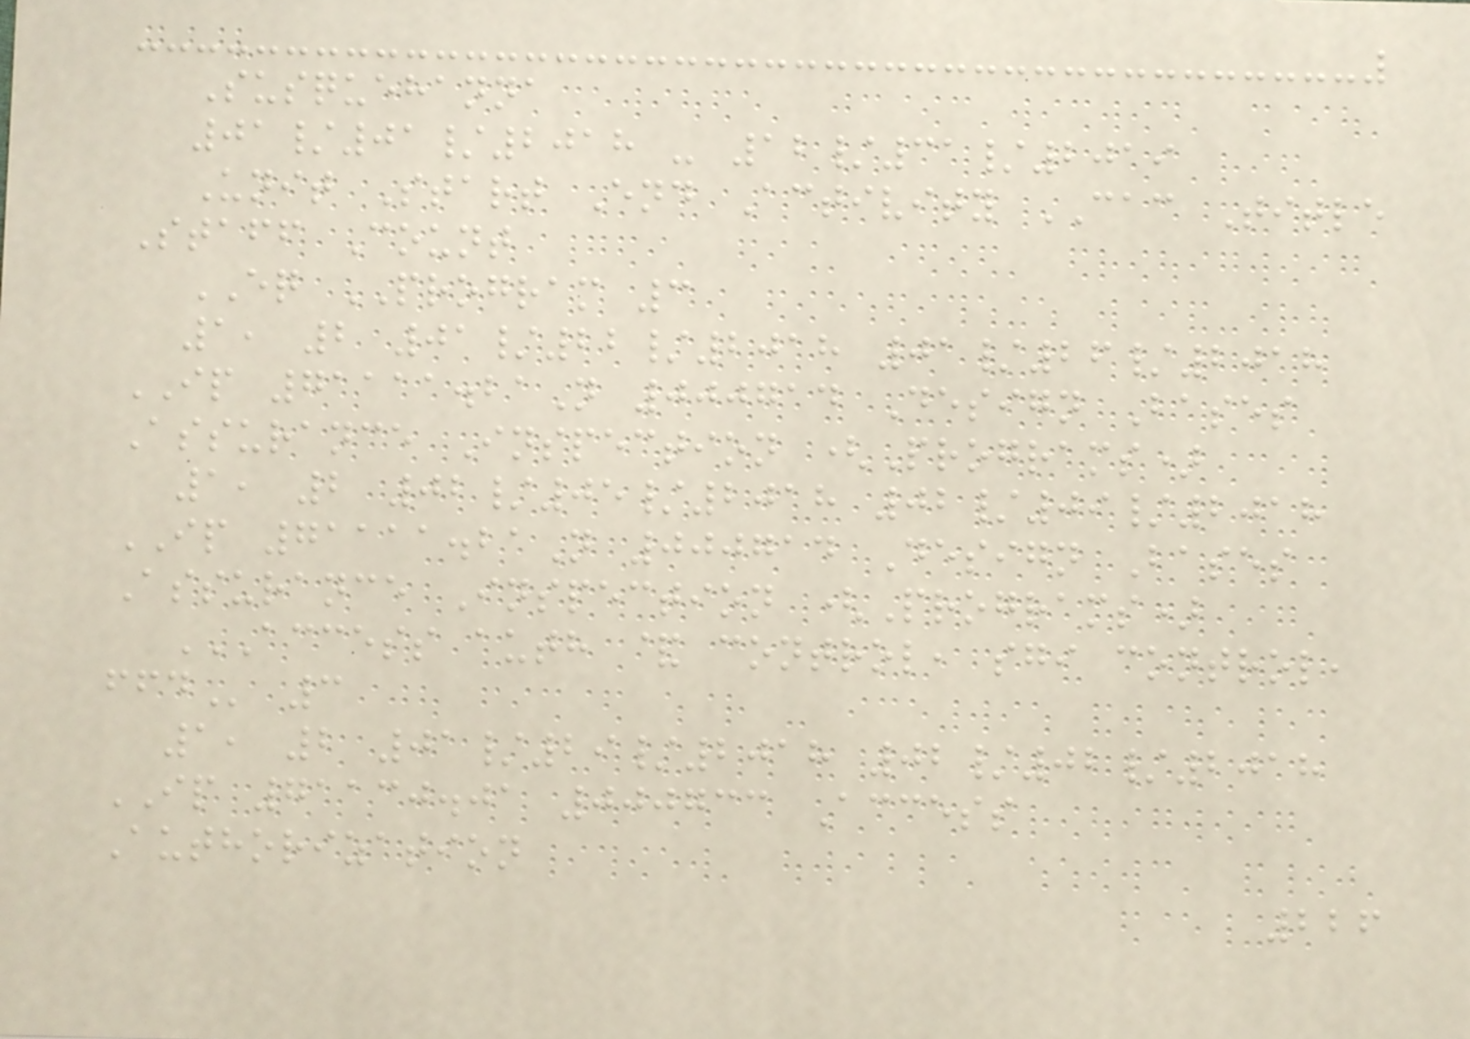Susquehanna
01/01/2018 - 12/31/2019
Unit Start End Activity CAC Title
Staff Count
EQ PROGRAM 3
1, 2 01/22/2018 01/26/2018
IP 71111.21N 000714 Design Bases
Assurance Inspection (Programs)
1, 2 02/05/2018 02/09/2018
IP 71111.21N 000714 Design Bases
Assurance Inspection (Programs)
ACCESS AUTH & CONTROL, SGI CONTROL,
FFD 3
1, 2 01/29/2018 02/02/2018
IP 71130.01 000733 Access
Authorization
226
